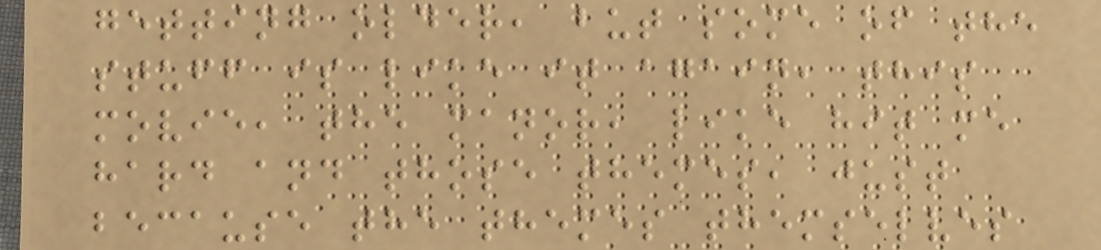getting older, but some of the
stuff is like it again, this
movie, the manor, like hit me
hard and those themes, just
because the themes themselves
